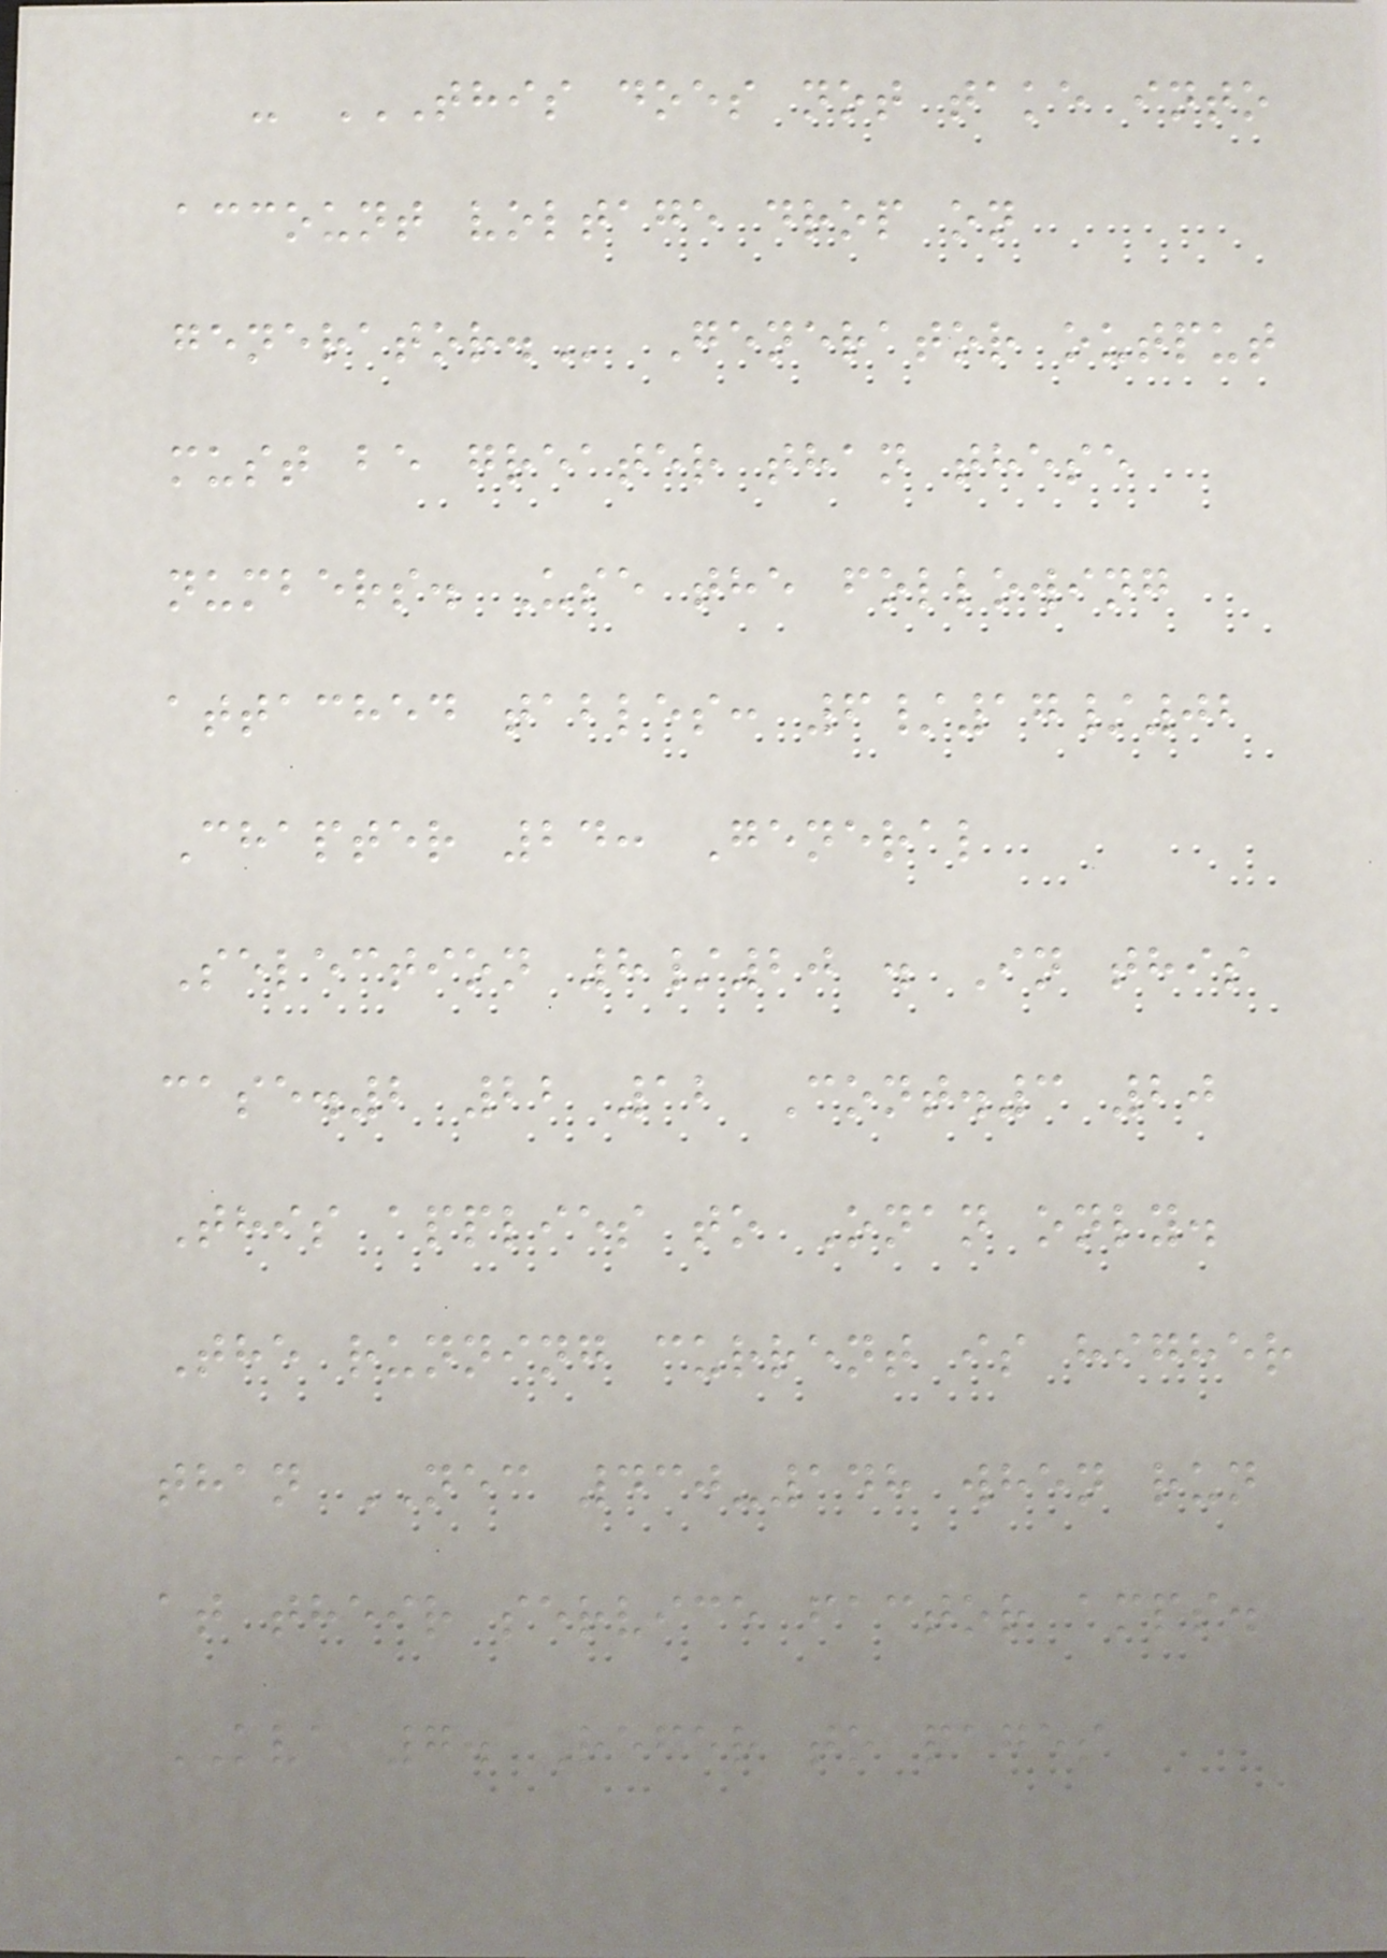- THIS DOES NOT TAKE INTO
ACCOUNT VOLTAGE DROP ON
GENERATOR. Generator output
must be greater than these
numbers. Use the following
attached tables: 6/17/02
Chapter 24: General
Selection 8/20 . In this
case.2 22 12 Cont.3 20
This applies to Onan only.
The running current is higher
than NEC 430-148 when run
at their service factor amps.
KVA 7. Refer to pages
